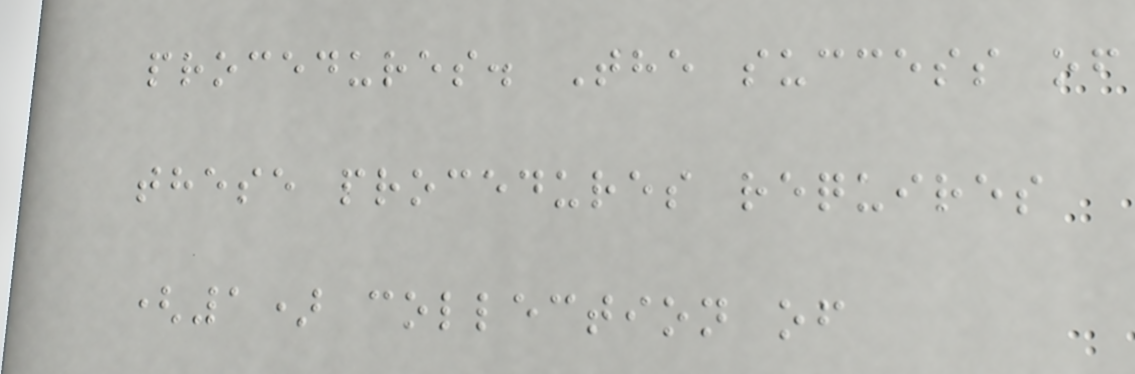procedures. The success of
these procedures requires
(1) collection of
